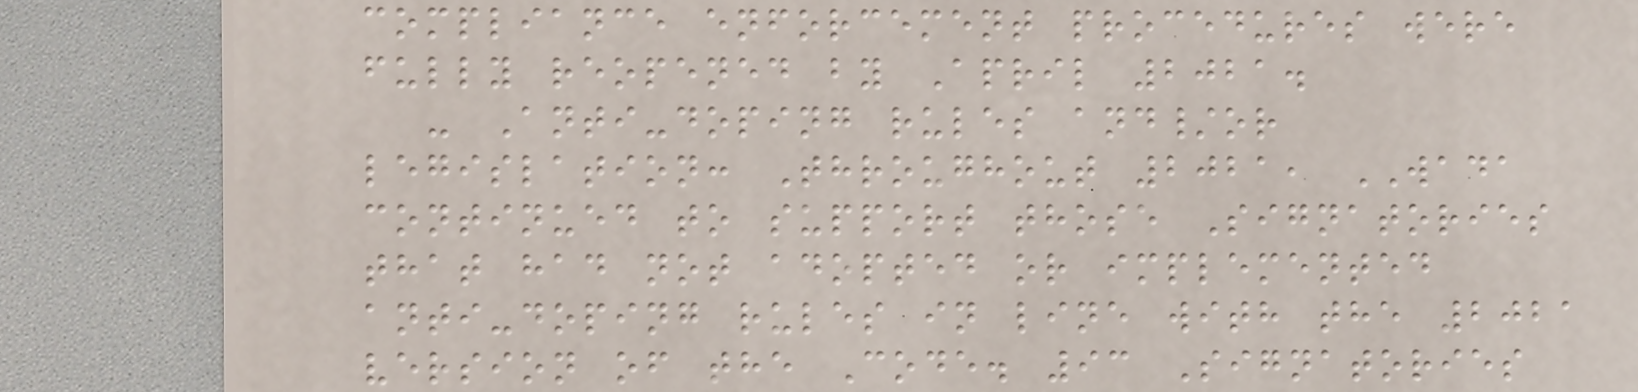compliance enforcement procedures were
fully reopened by April 2021.
- Anti-doping rules and/or
legislation: Throughout 2021, WADA
continued to support those Signatories
that had not adopted or implemented
anti-doping rules in line with the 2021
version of the Code. 93 Signatories
